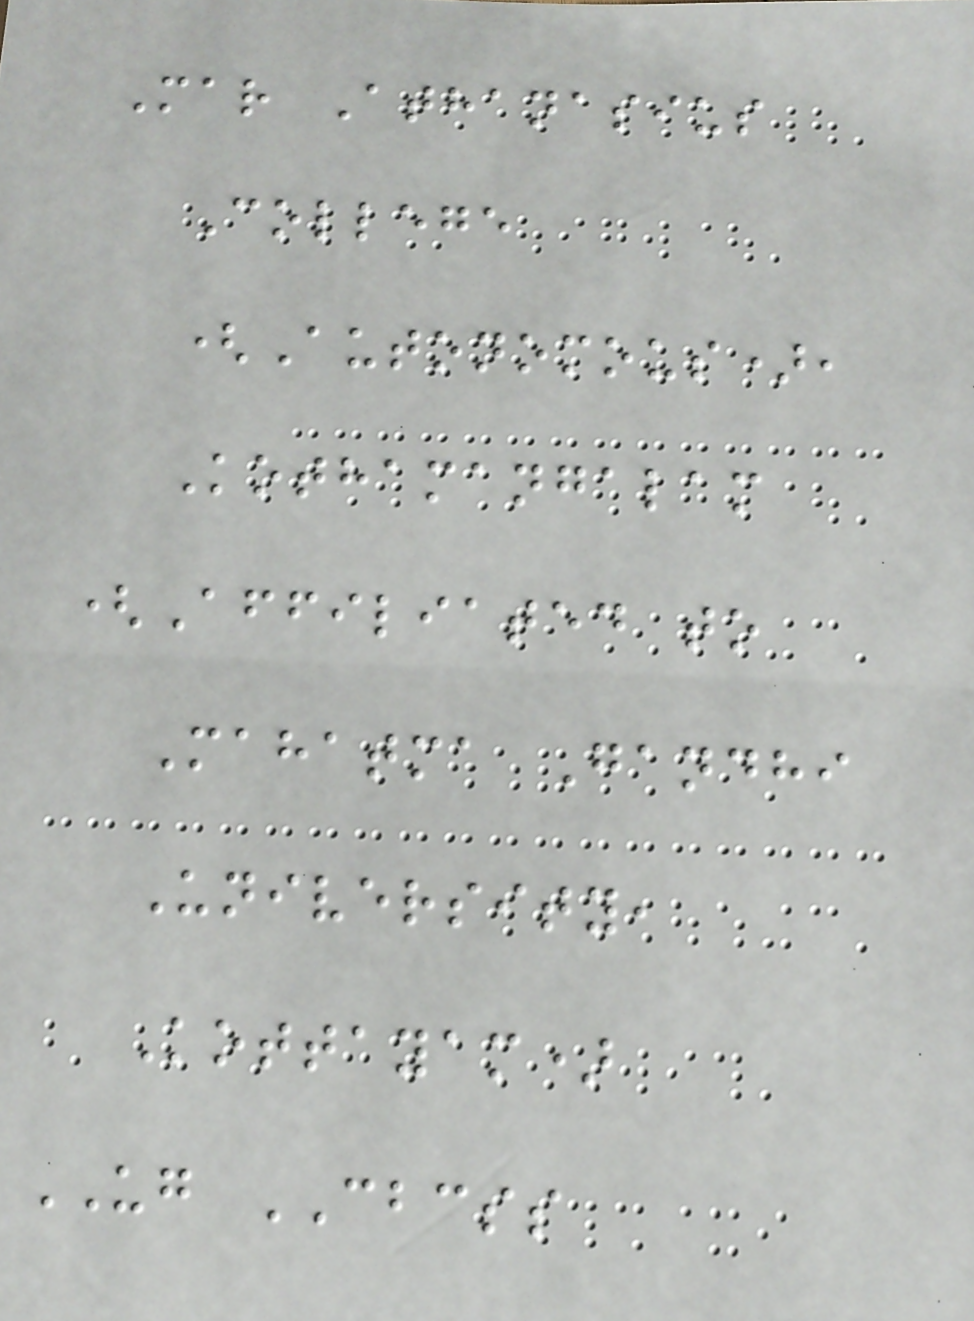Mar Athanasius
College
(Autonomous),
Kothamangalam
(Affiliated to
Mahatma Gandhi
University,
Kottayam)
UG CBCSS
